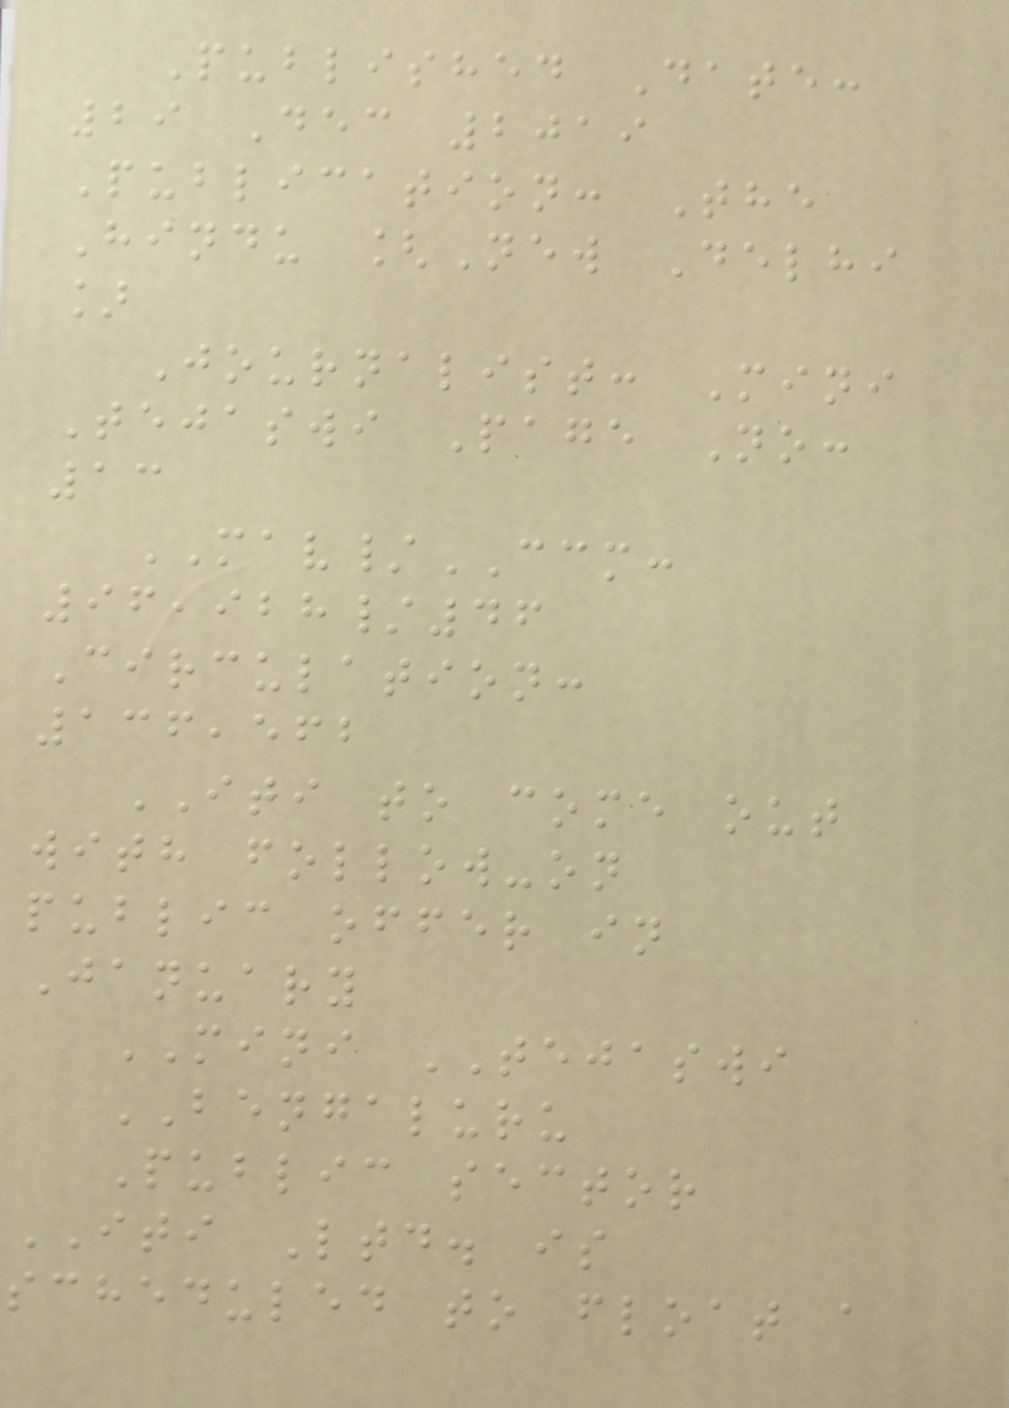Published Date:
29 Dec 2019
Publication: The
Hindu [New Delhi
]
Journalist: Mini
Tejaswi Page No:
13
MAV/CCM:
96,928/46
Circulation:
136,562
ITI to come out
with follow-on
public offer in
January
MINI TEJASWI
BENGALURU
Public sector
ITI Ltd. is
scheduled to float a
